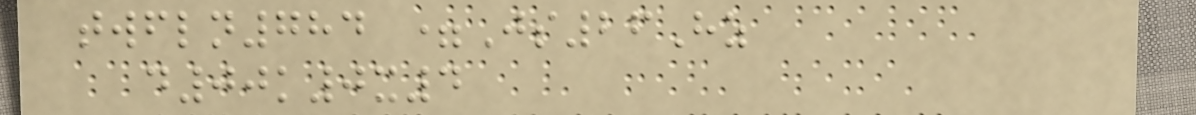twfln784 =Js26Hz
d00k0x4
